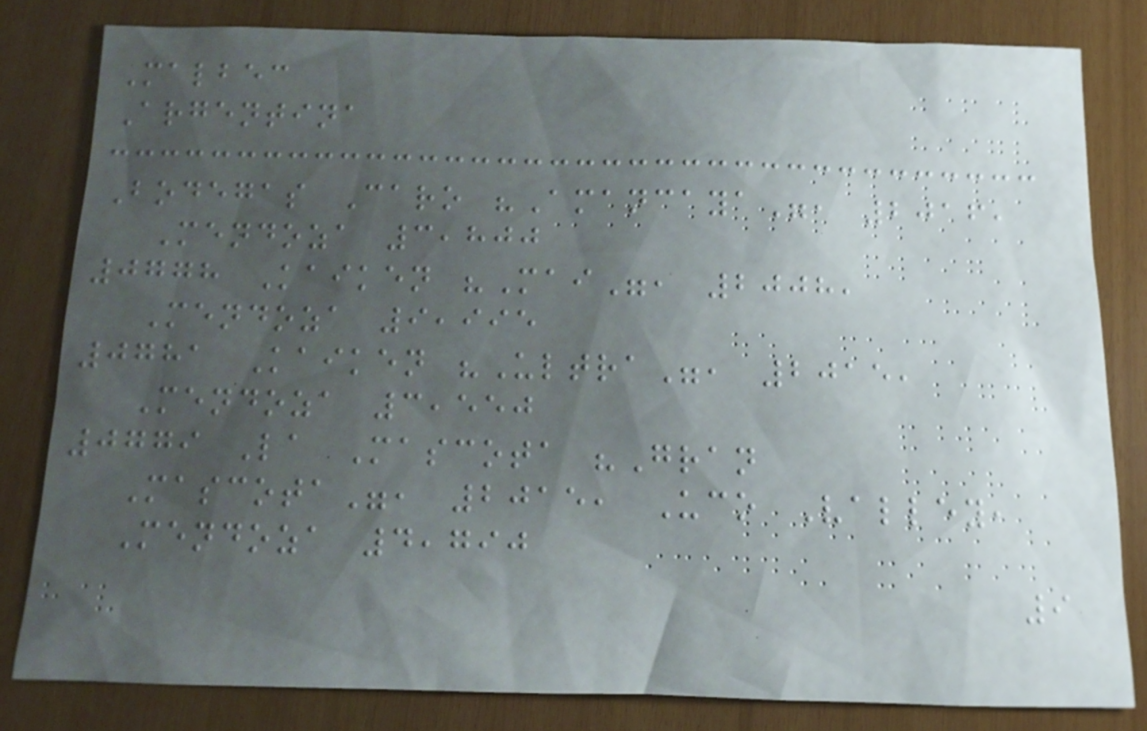Malbec
Argentina
Bodegas Caro "Amancaya", 2016,
Mendoza 3,800
0778 Kaiken "Mai", 2008,
Mendoza 9,995
0781 Kaiken "Ultra", 2015,
Mendoza 3,550
0779 La Mascota "Gran
Mascota", 2015, Uco Valley,
Mendoza 4,790
9
